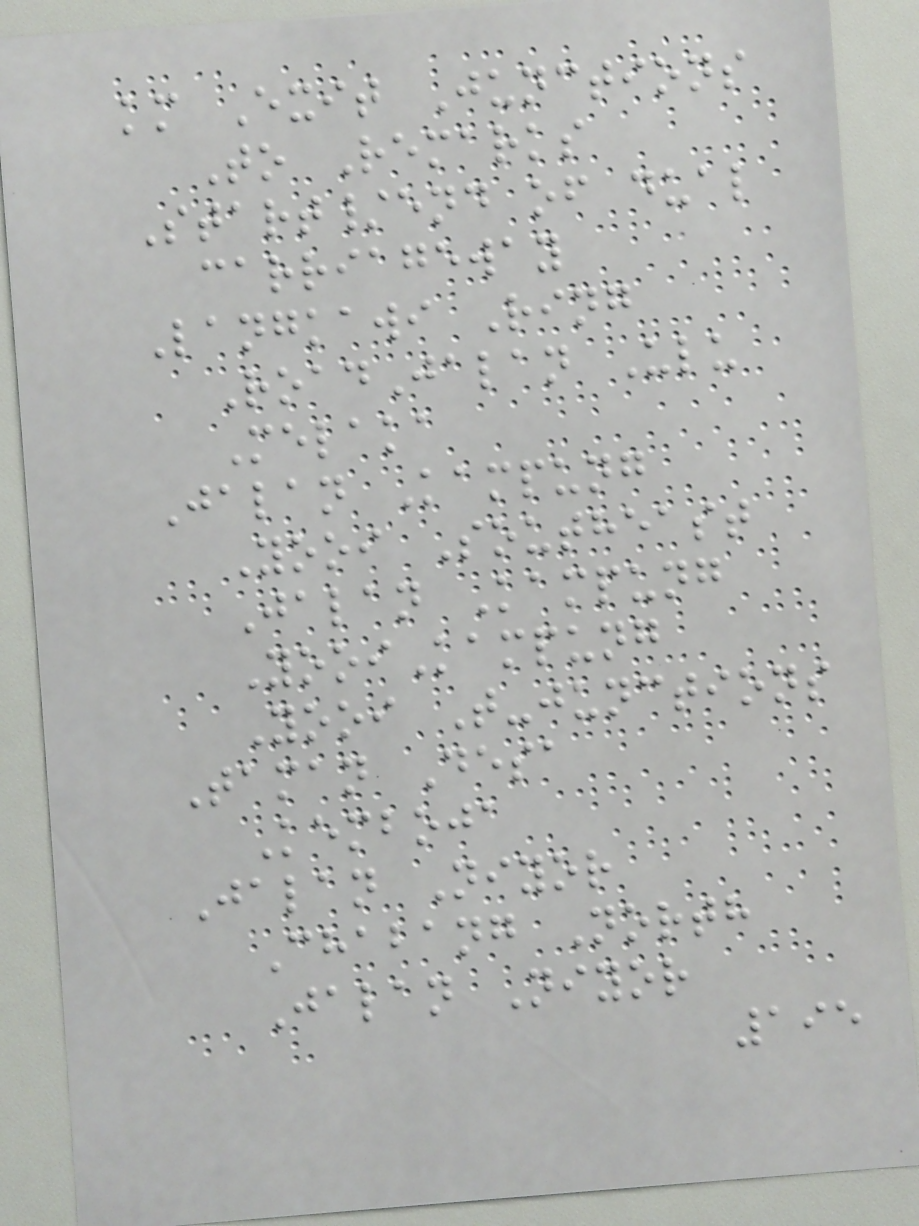km Exit Junctions
To Remarks
Start/end of dual
carriageway
Langkawi Ring
RoadJalan Ulu
Melaka
Jalan Kampung
Yooi Southeast
Jalan Kampung
YooiKampung
Yooi T-junctions
Taman Desa
Kemboja
Jalan Niyor
Chabang North
Jalan Niyor
195
